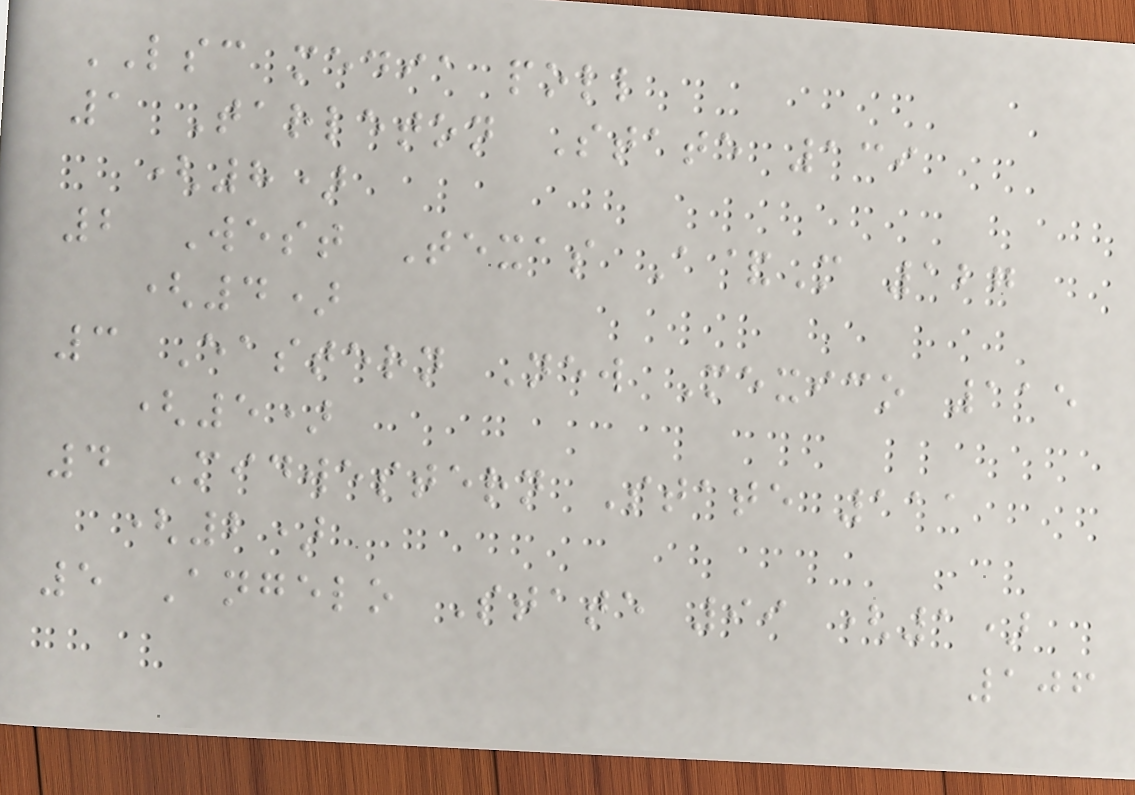LSC media poll
1 Tarleton State 139
(8)
2 West Texas A&M 127
(4)
3 Eastern New Mexico 115
(5)
4 Midwestern State 111
(2)
5 Angelo State 99 (1)
106
